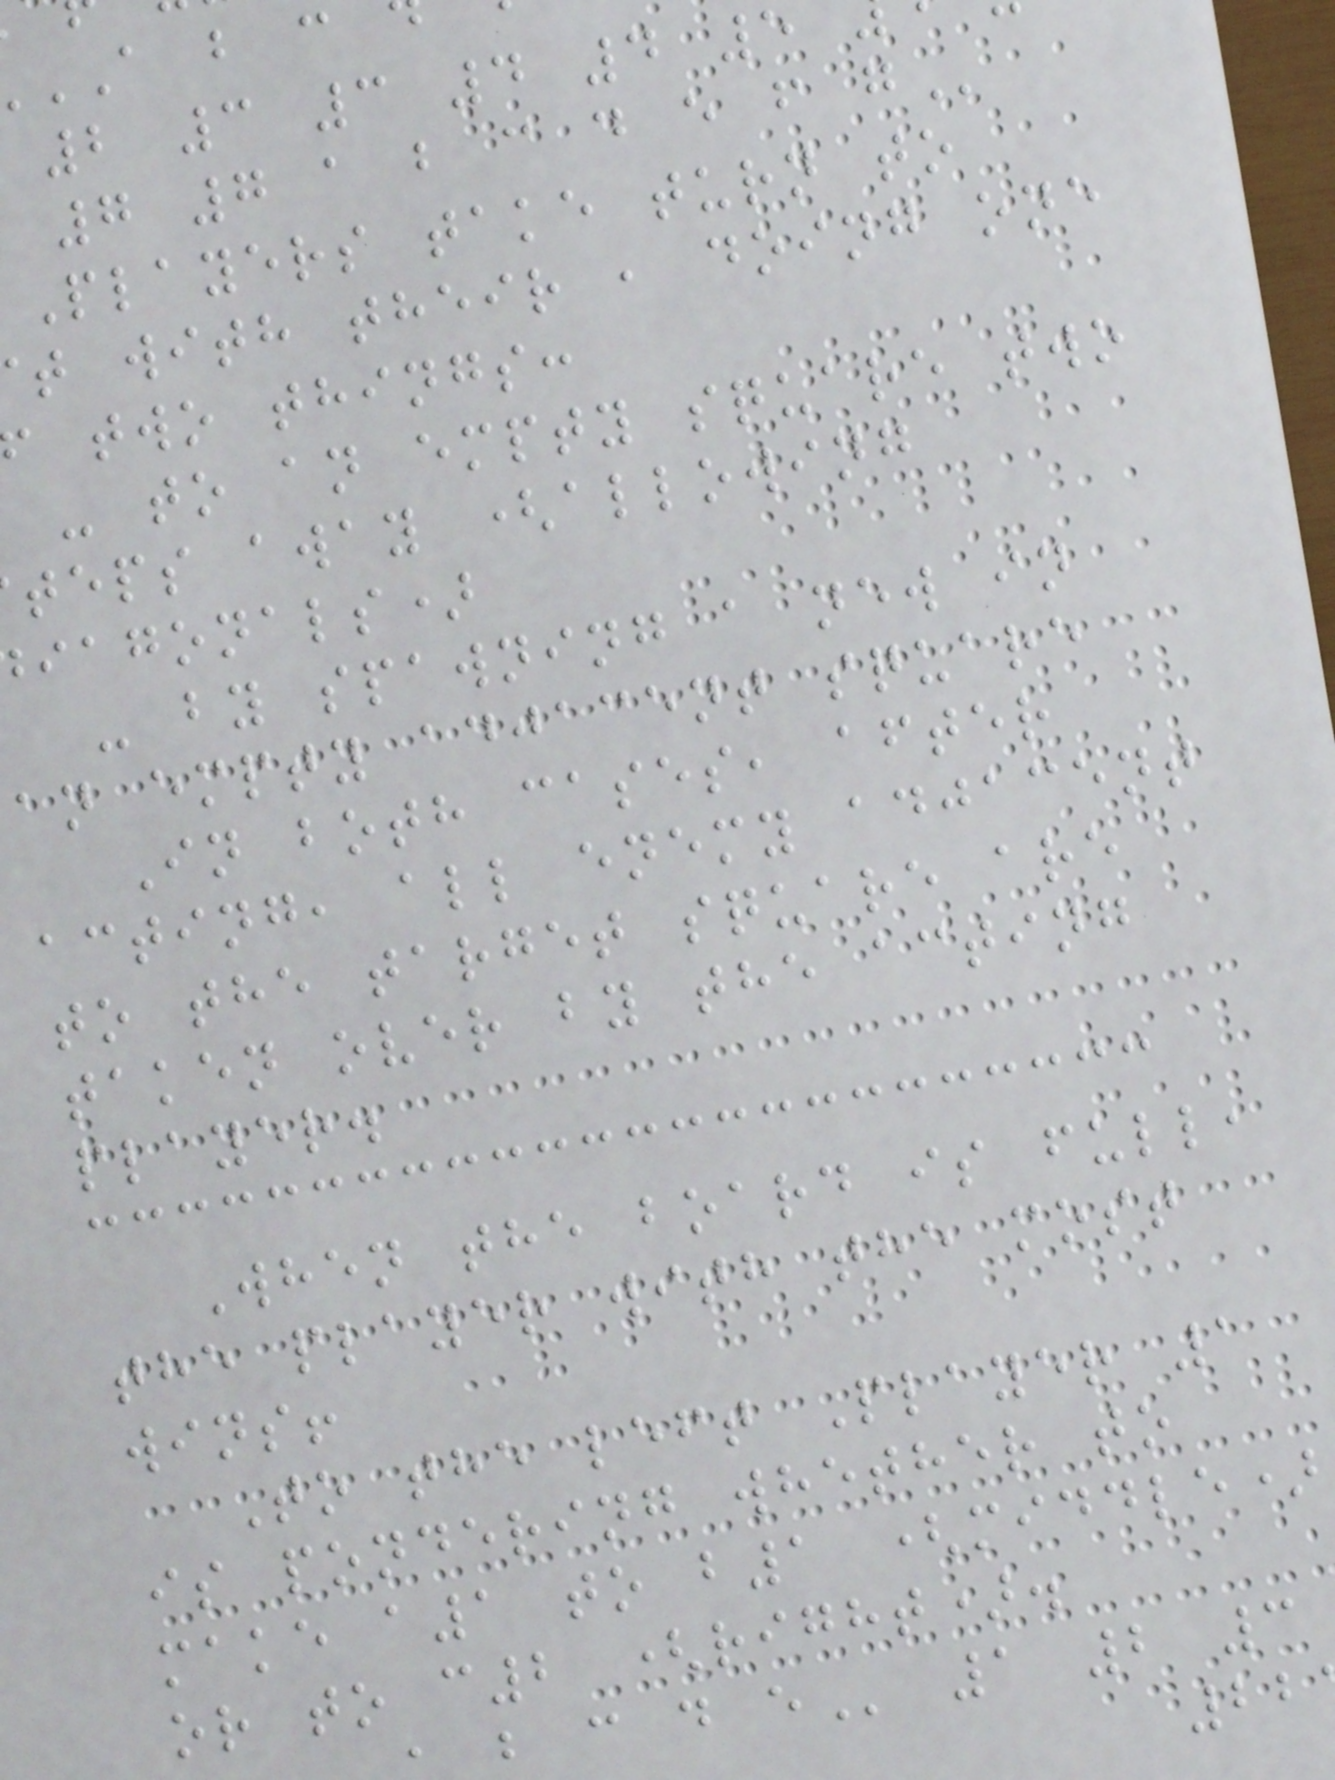A b c
2 3 3 4 4 5
7 7 a b c d e f
Players take turn to
t with their , doing one
two things:
- to an empty square two
teps away (allowing
iagonals)
- by spawning a new in
an empty adjacent square
In both cases, after
acting, all enemy adjacent
to the target square are
taken over by the acting
player.
When the board is full,
the player with the most
wins!
To the left Player 1
is pondering whether to
make a1 to b1 (middle)
or to c2 (right).
